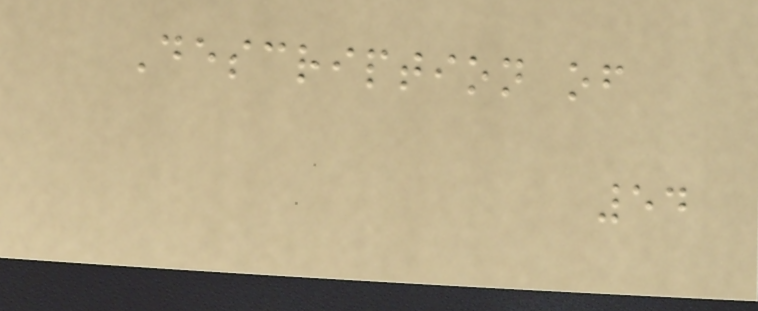Description of
54
